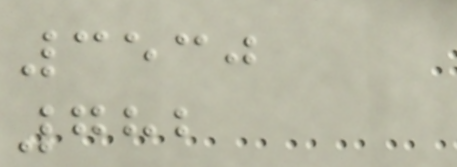3530
782
